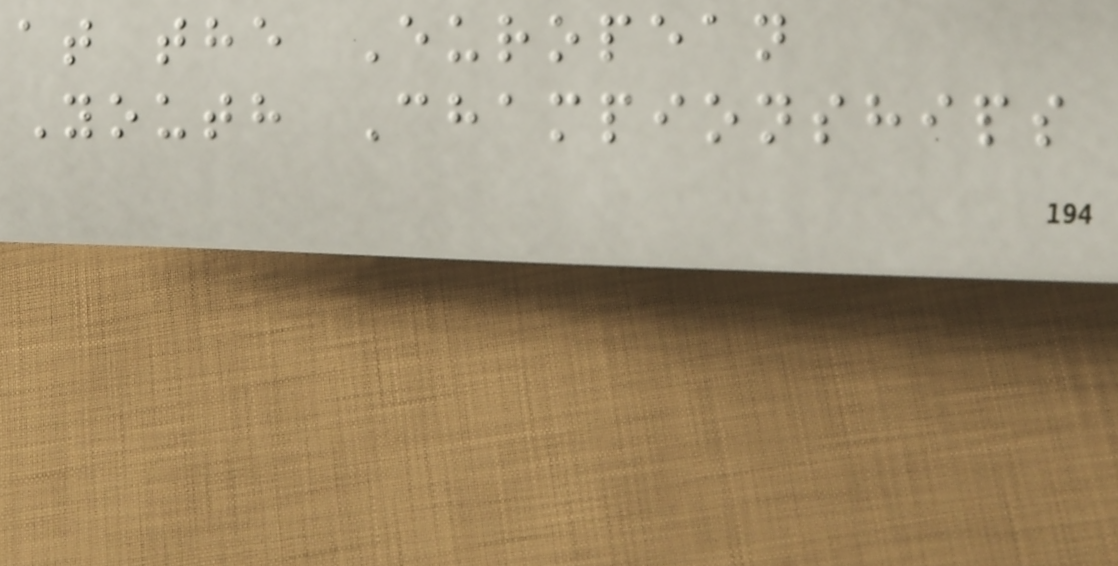at the European
Youth Championships
